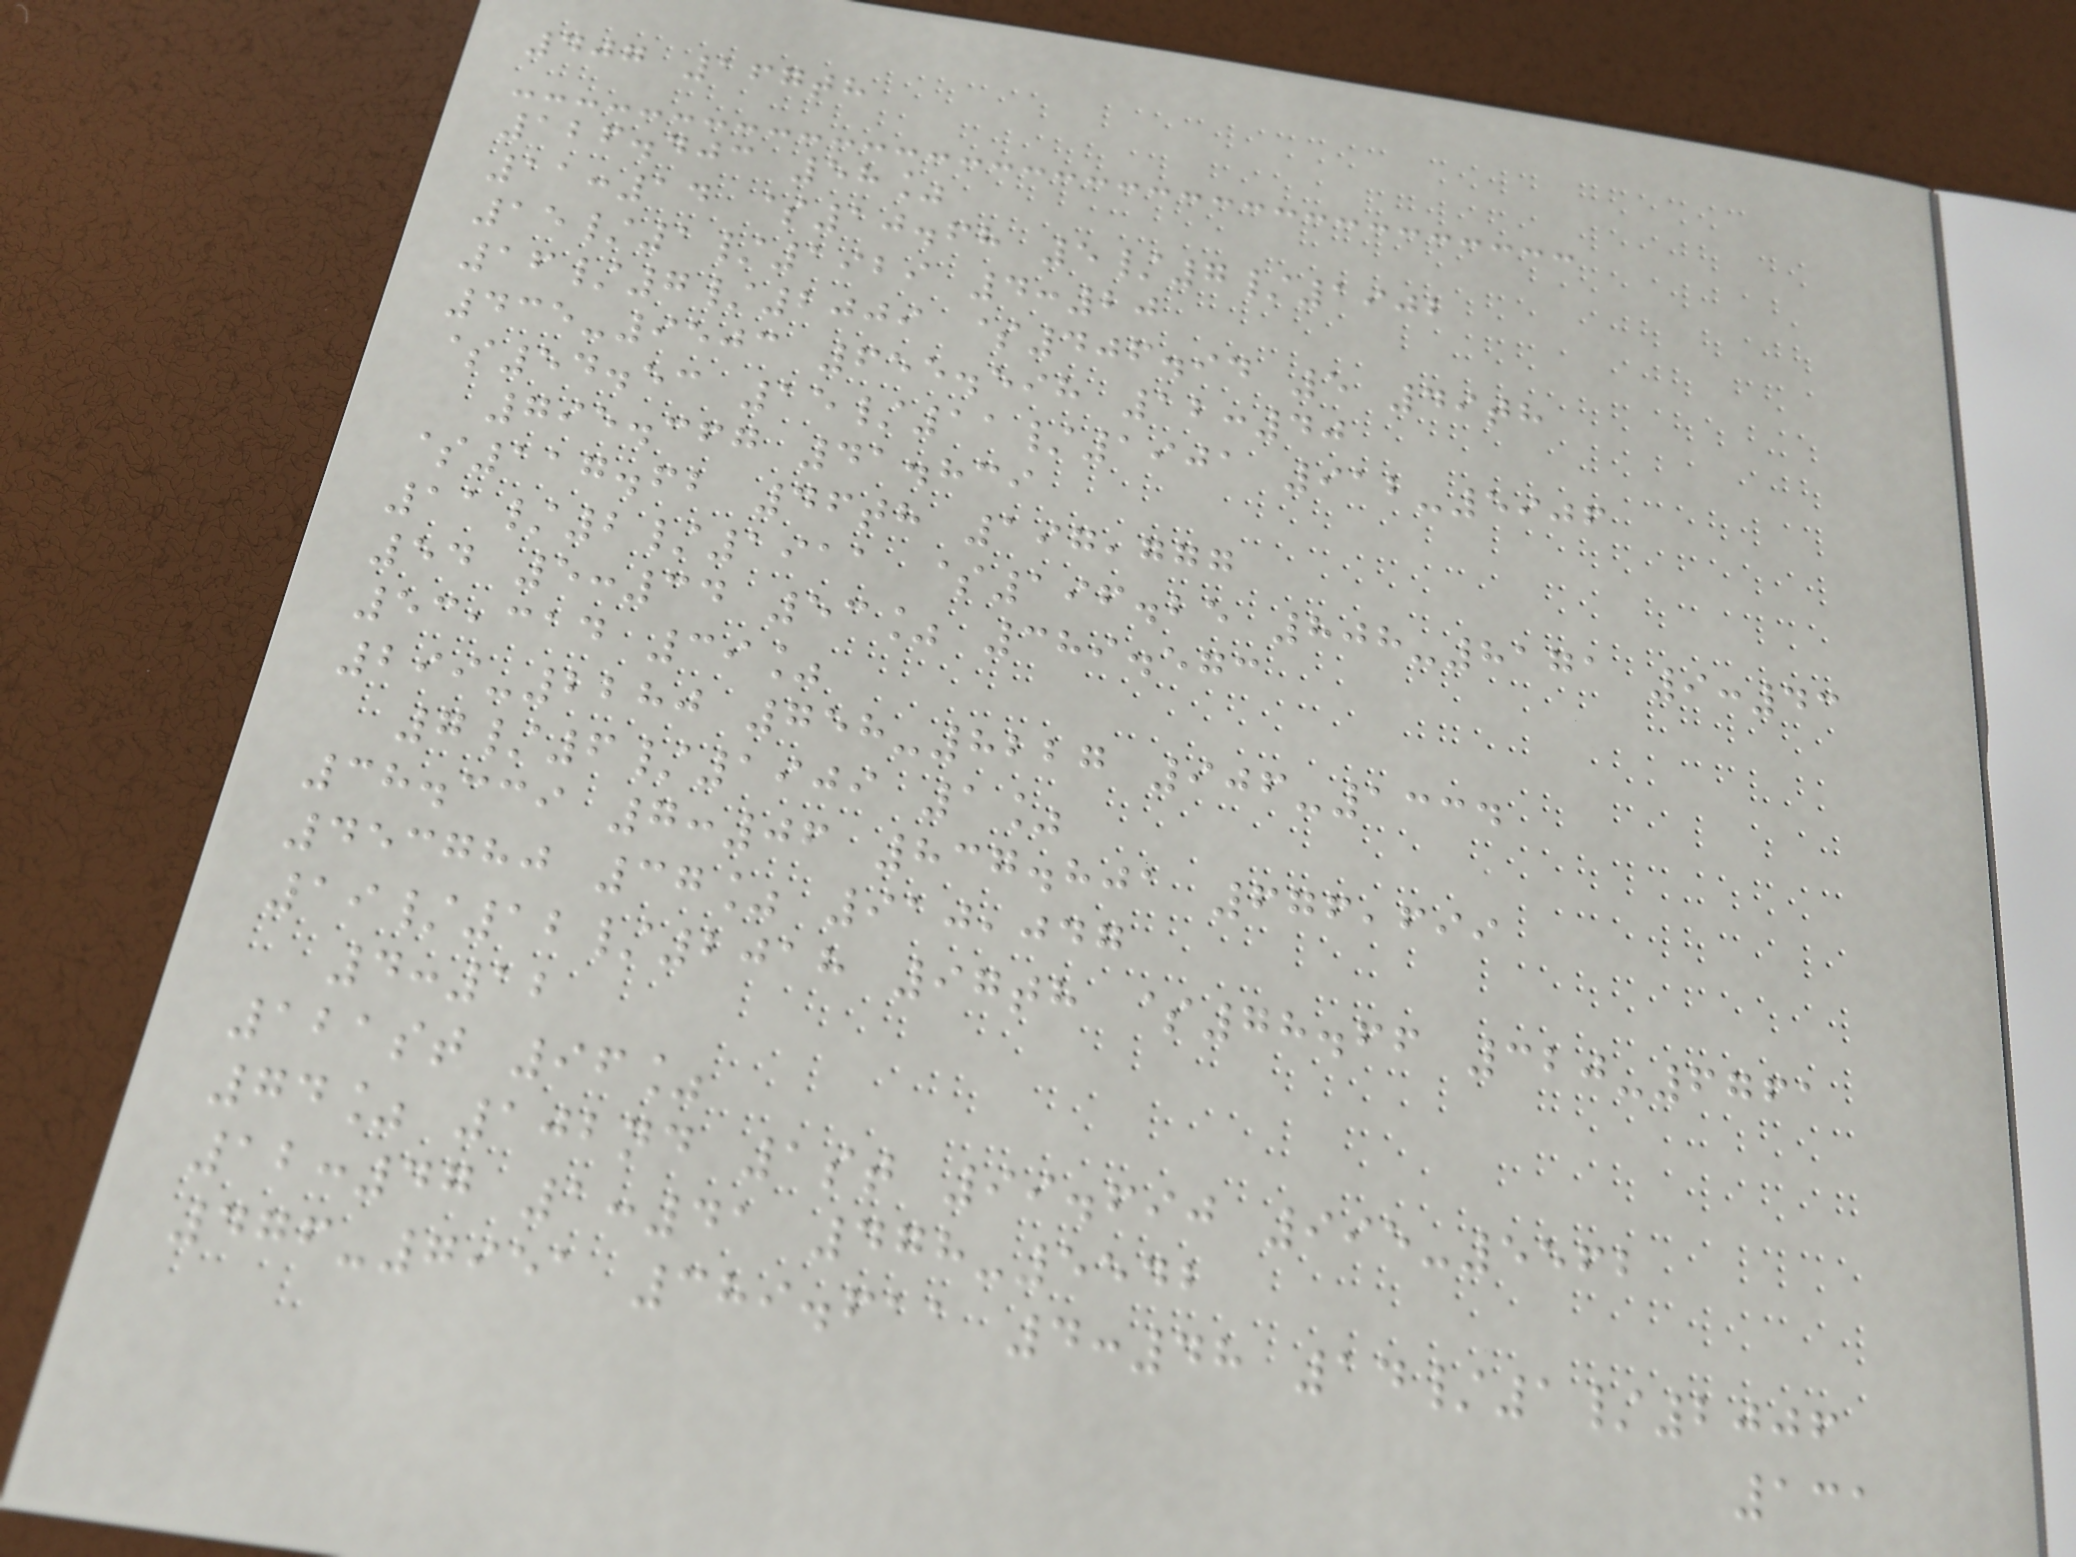407 167th
126.403 58%
11:14 $10.68 5/7/1902
15/1/1929 4:20
16/7/2009 $406.94 5 49th
435-9503 655.598 12:40
$54.53 15/11/1901 912-5906
795.367 41.839
$117.62 46th 197,777
11/2/1911 $196.25 808-8171 9:43
54 5:34 53% 389.573
53,314 39%
299-2280 758-8227 906-1334
7/6/1909 1%
38.339 7:06 837.801 676,699
453780 37% 910,047
19/12/2018 97th $78.66 320-6761
4:12
121st 96%
74% 102nd 1st 99.690 995-5562
12:47 1:41 478-5542
476-7951 389.611 4:48 14/1/2006
131
